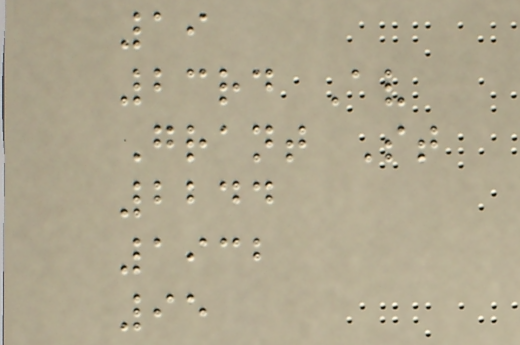19
23rd Av
Grant St
2244
1932
95
